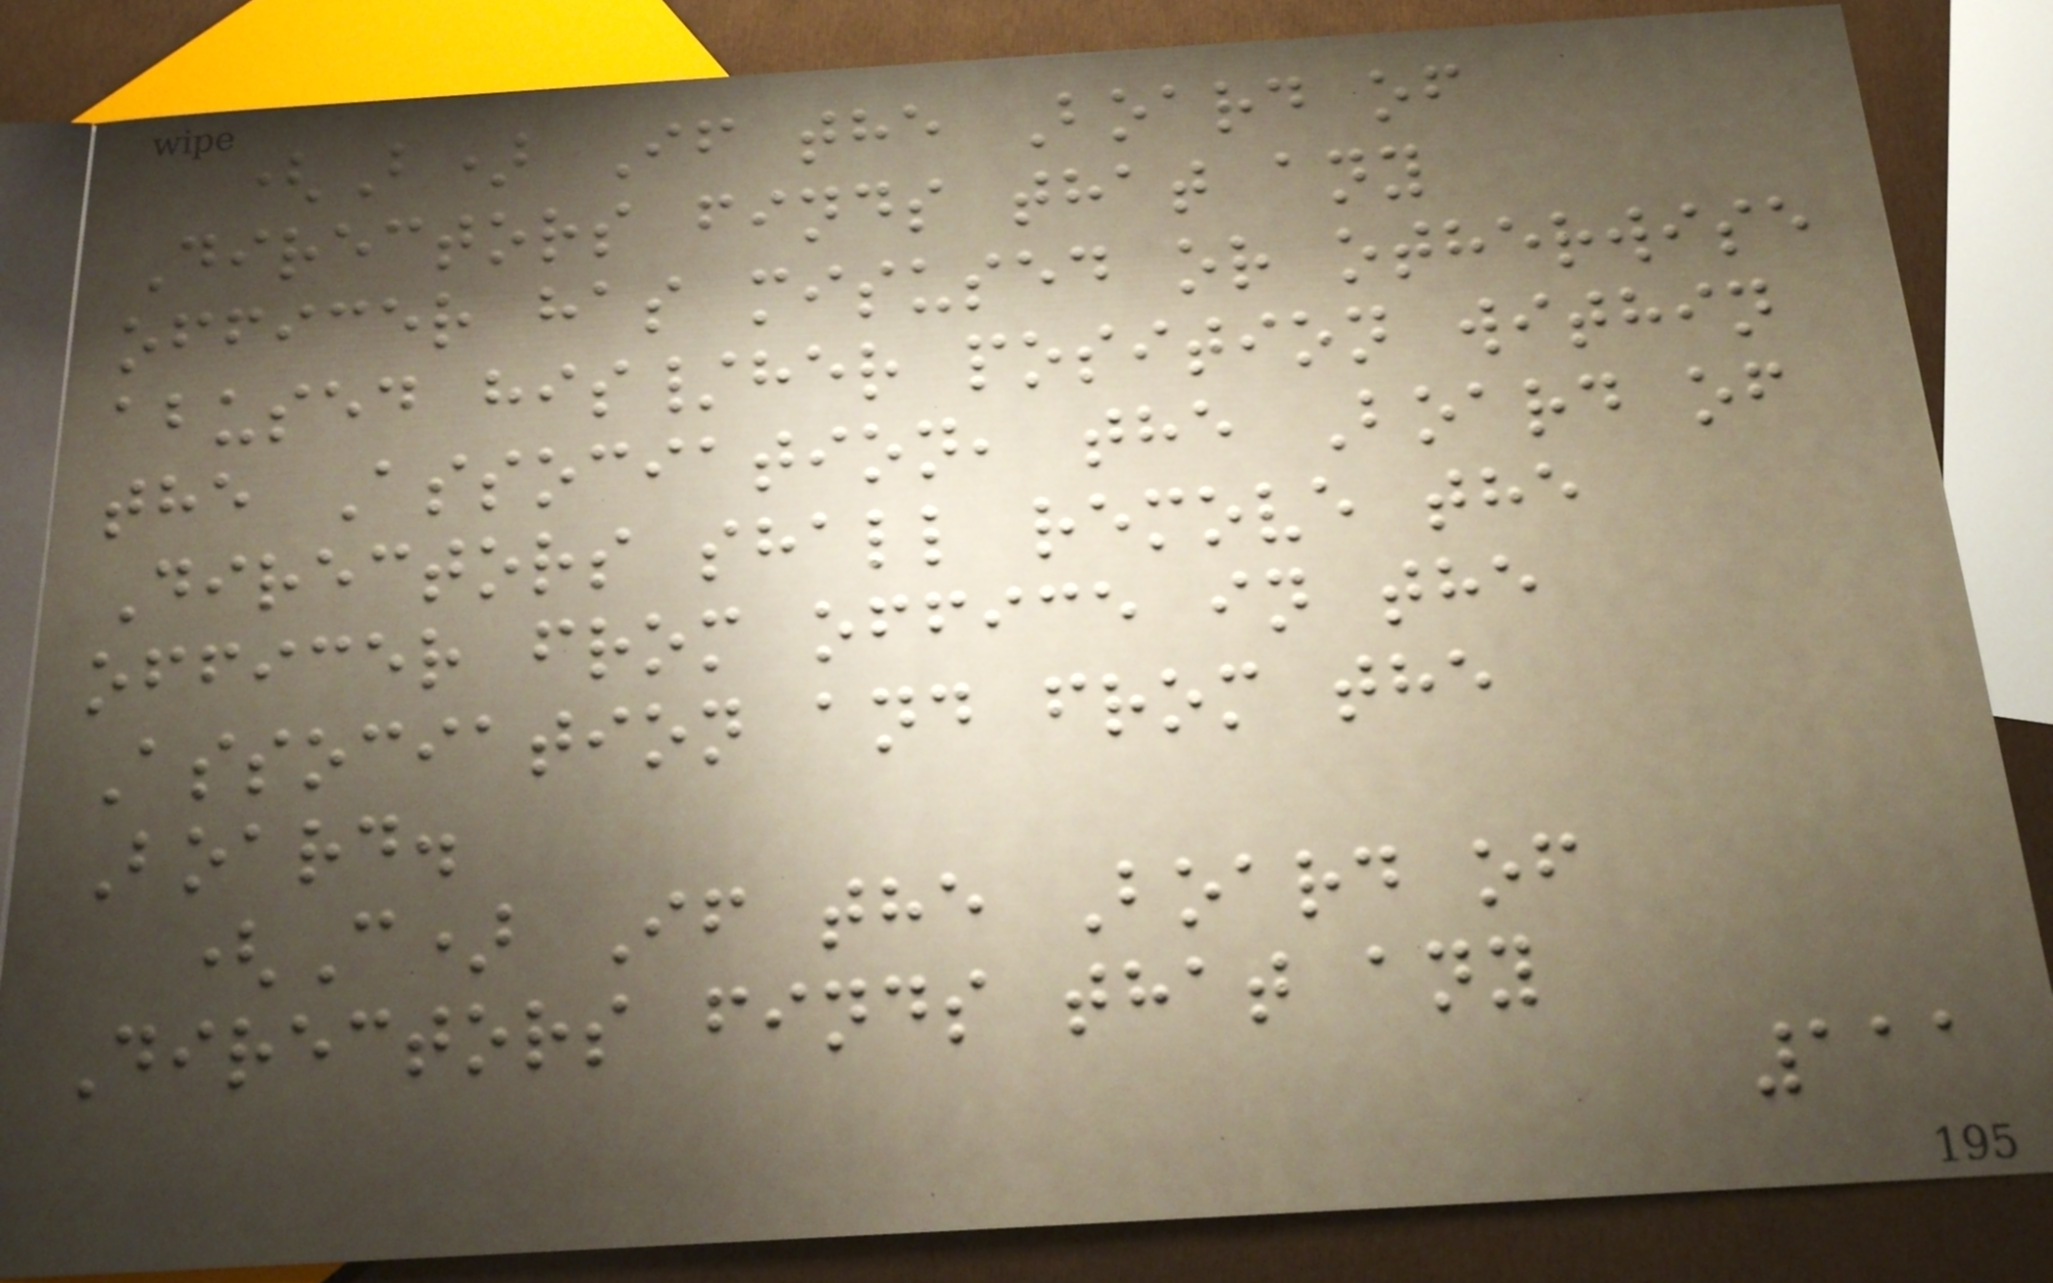(B) If the Board of
Directors finds that any
officer has misused or otherwise
abused his/her position within
the Association, the Board of
Directors shall remove the
officer from office in the
Association and from the
Board.
(C) If the Board of
Directors finds that any
111
